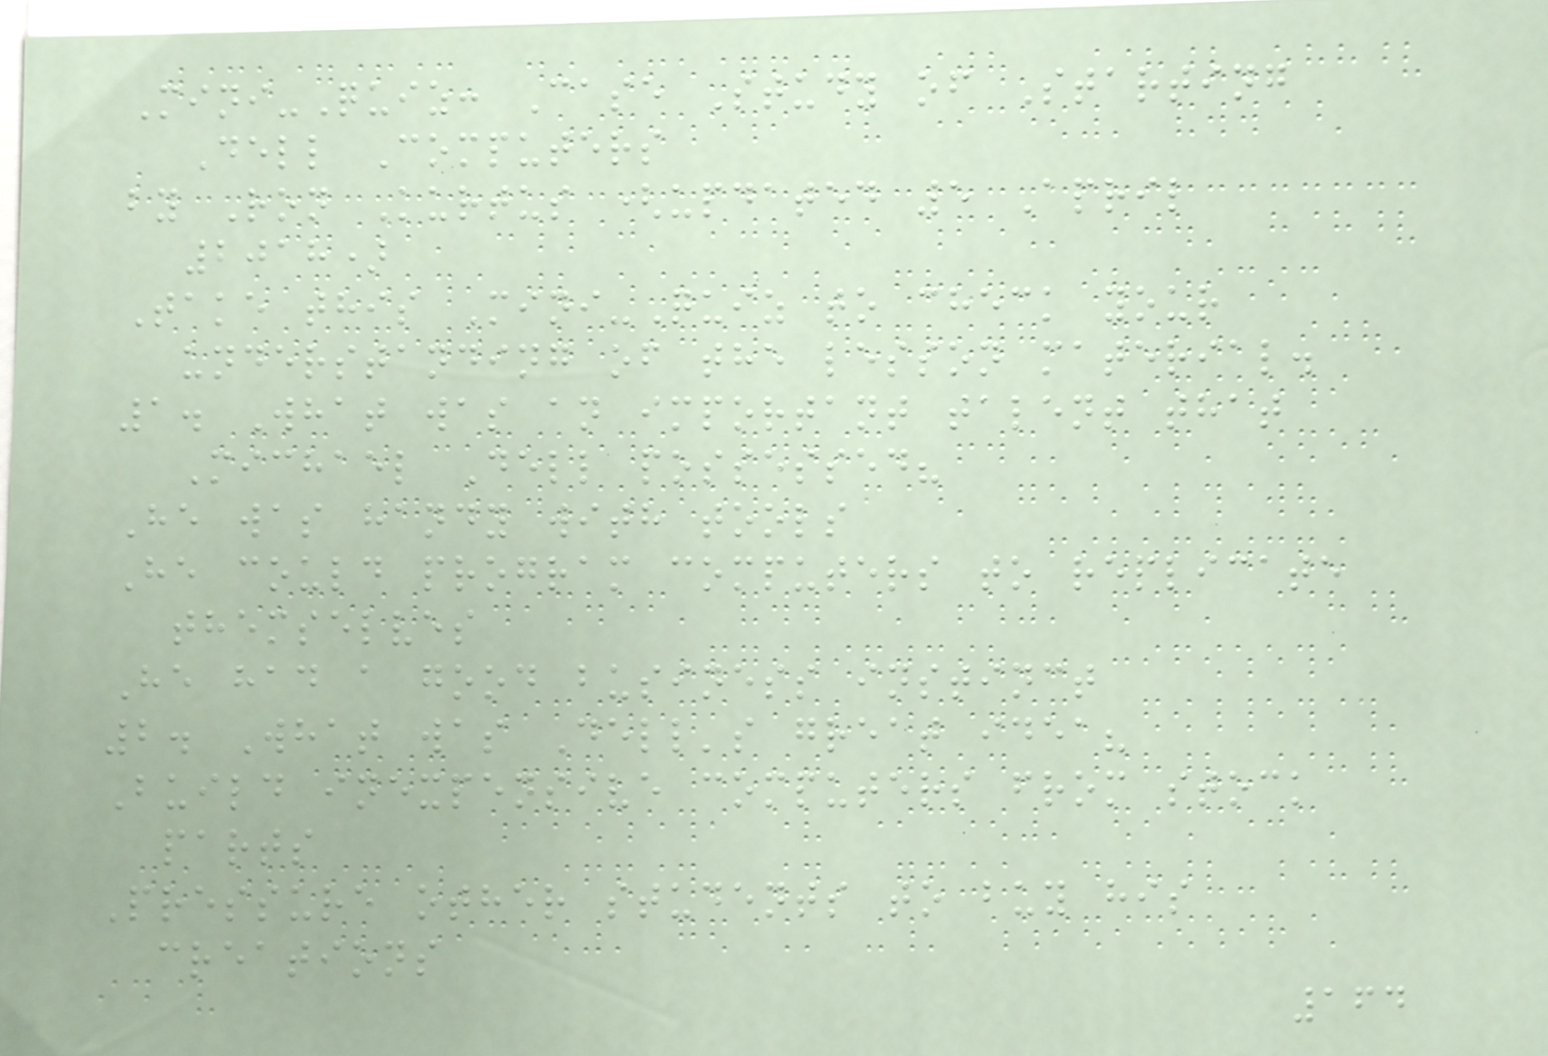Mini-Quiz: Case Study of Starting
Dell Computers
by Ron Kurtus (updated 5 April
2018)
Take this Mini-Quiz to check your
understanding of the lesson material.
1. What was an important talent that
Michael Dell possessed?
He was handy with tools
He could program computers to replicate
themselves
He had a good business instinct
2. What was Dell's great idea?
Build inexpensive computers from stock
parts
Pressure other students to buy his
creations
164
